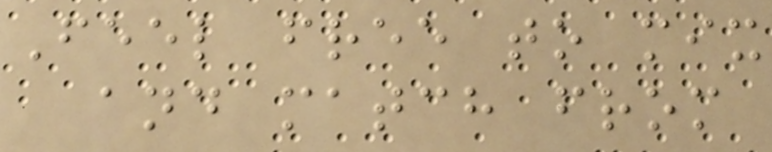Feel free to mix
and match from
